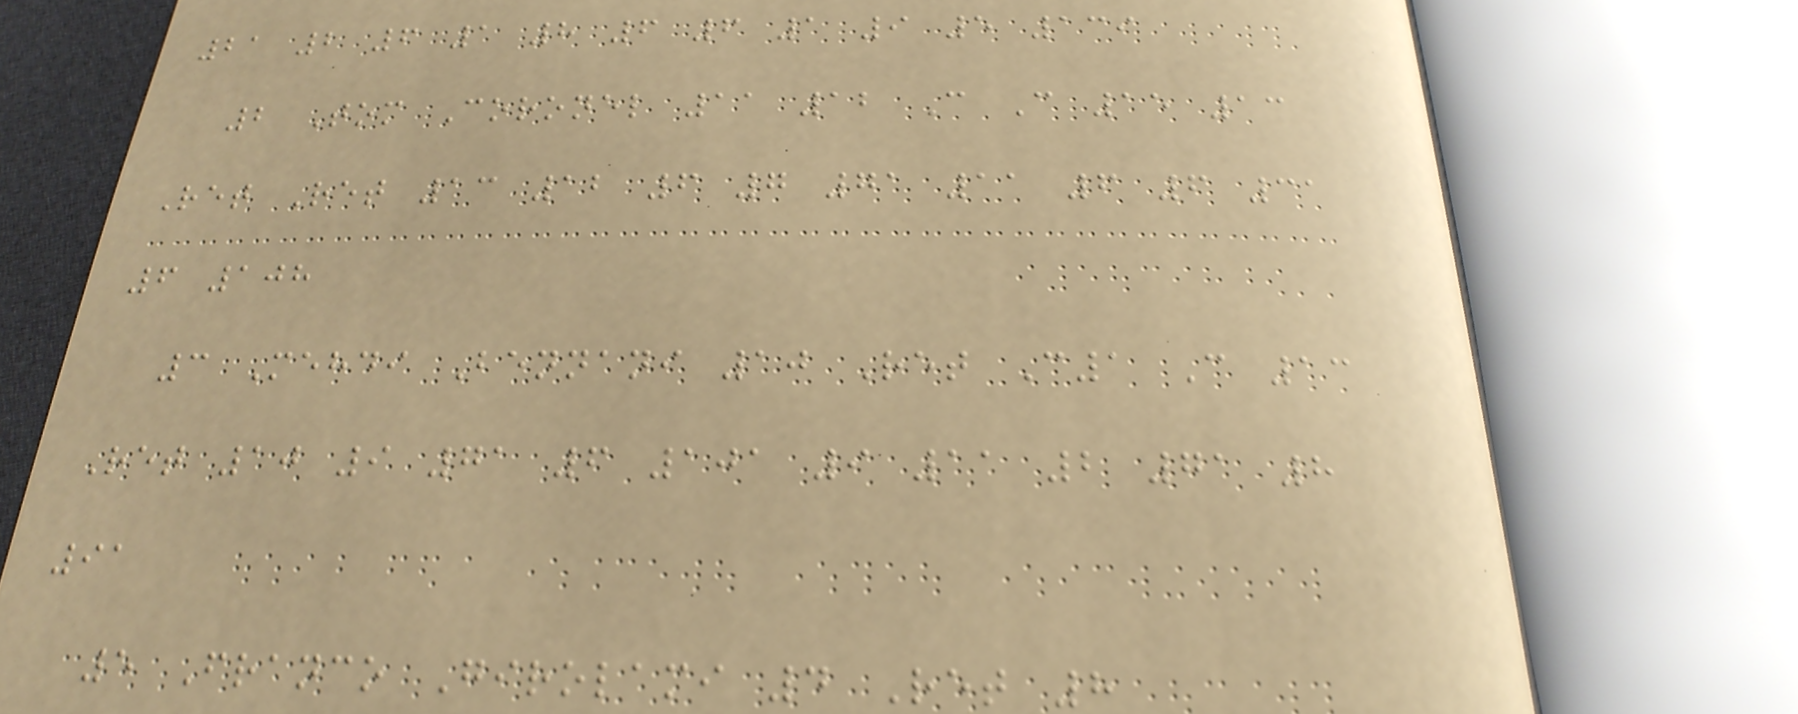21 2 6 1 8 6 6 1 9 5 139
2 Tom Coronel 11 12 C C 15 13
Ret Ret 13 12 6 7 71 11 6 6 31
6 108
3 Mehdi Bennani 10 Ret C1 C 13
Ret 10 9 71 6 101 9 11 2 71 8
91
5 Franco Girolami 4 Ret 8
